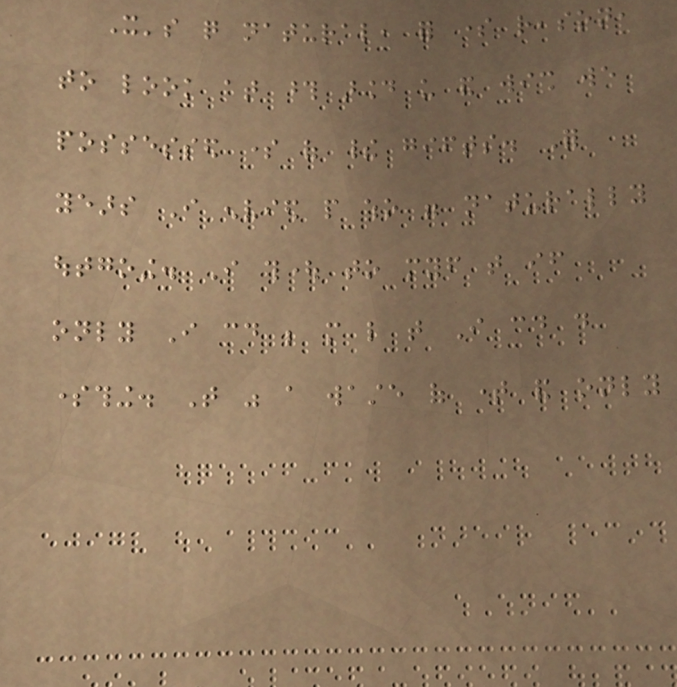It's quite natural, for some reason,
to look at those around us and wish we
possessed some of their gifts. For
years I envied people who were naturally
outgoing. I thought to myself that if
only I could be more like that I could do
something. That was a waste of time and only
